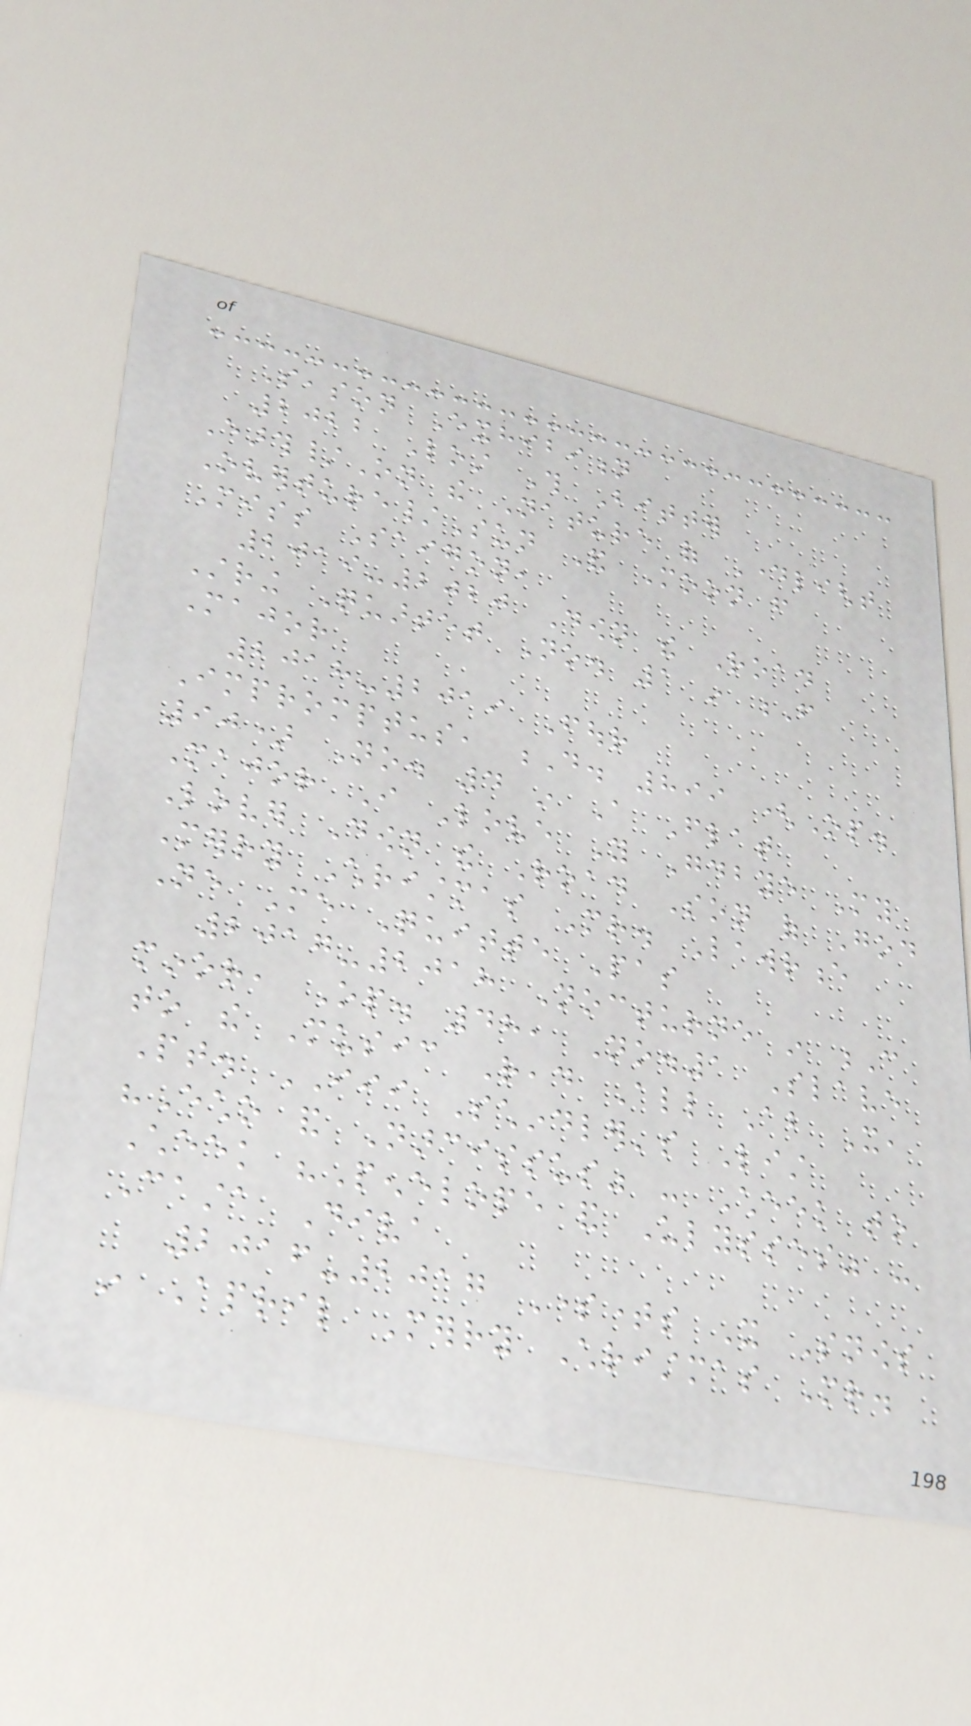Season Exhibition
2022 Lost This Bitter
Earth/On the Nature of Daylight
Overture/Sun And Moon from
Miss Saigon,
2019-2020 Down the Road
String Quartet No. 1 in F
Major
2018-2019 Four
Impromptus, D. 899 (Op.
90) No. 4 in A Flat
Major I Love You Goodbye My
Lover Down the Road Son of God
Merry Christmas Mr. Lawrence
Ne Me Quitte Pas
2017-2018 Nocturne in C
minor, Op. 48, No.1 Slave
to the Music Read All About It,
Pt. III Schindler's List
"Echo and Narcissus" - Cheek to
Cheek "Penelope and Ulysses" -
Casta Diva
2016-2017 Sometimes It Snows
in April Merry Christmas Mr.
